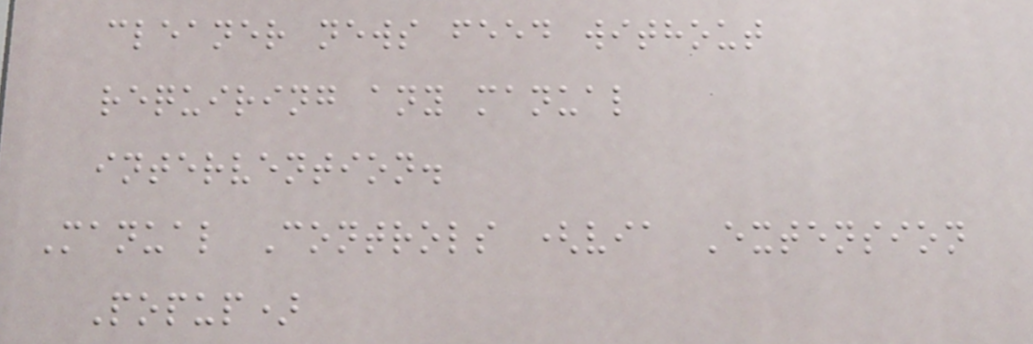cleaner news feed without
requiring any manual
intervention.
Manual Controls (via Extension
Popup)
